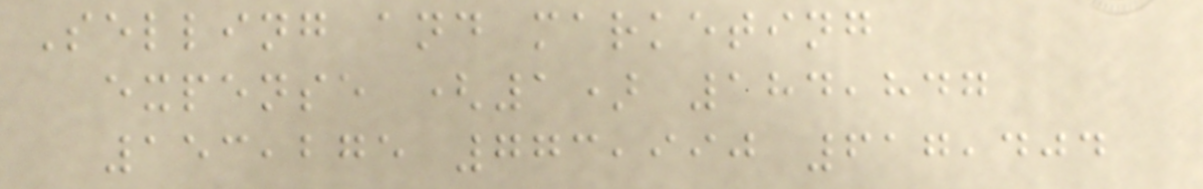Selling and marketing
expense (1) 184,847
153,275 773,990 617,404
